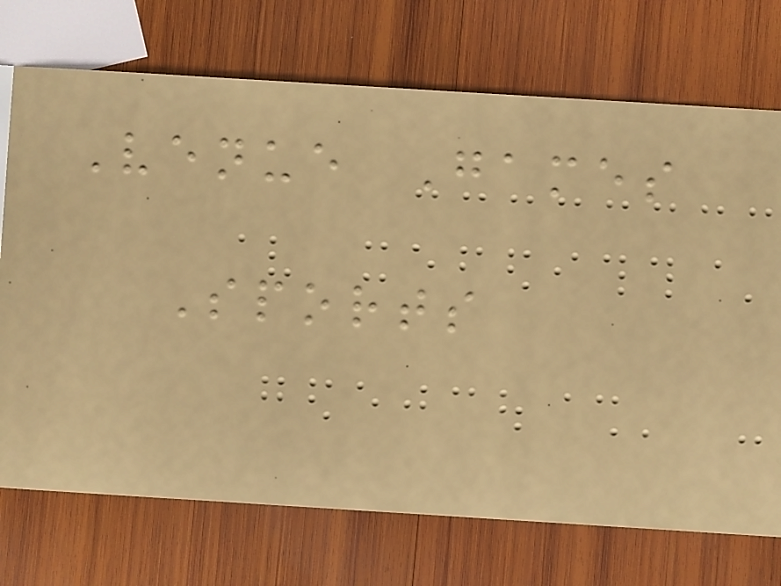Venue Games
Sports
